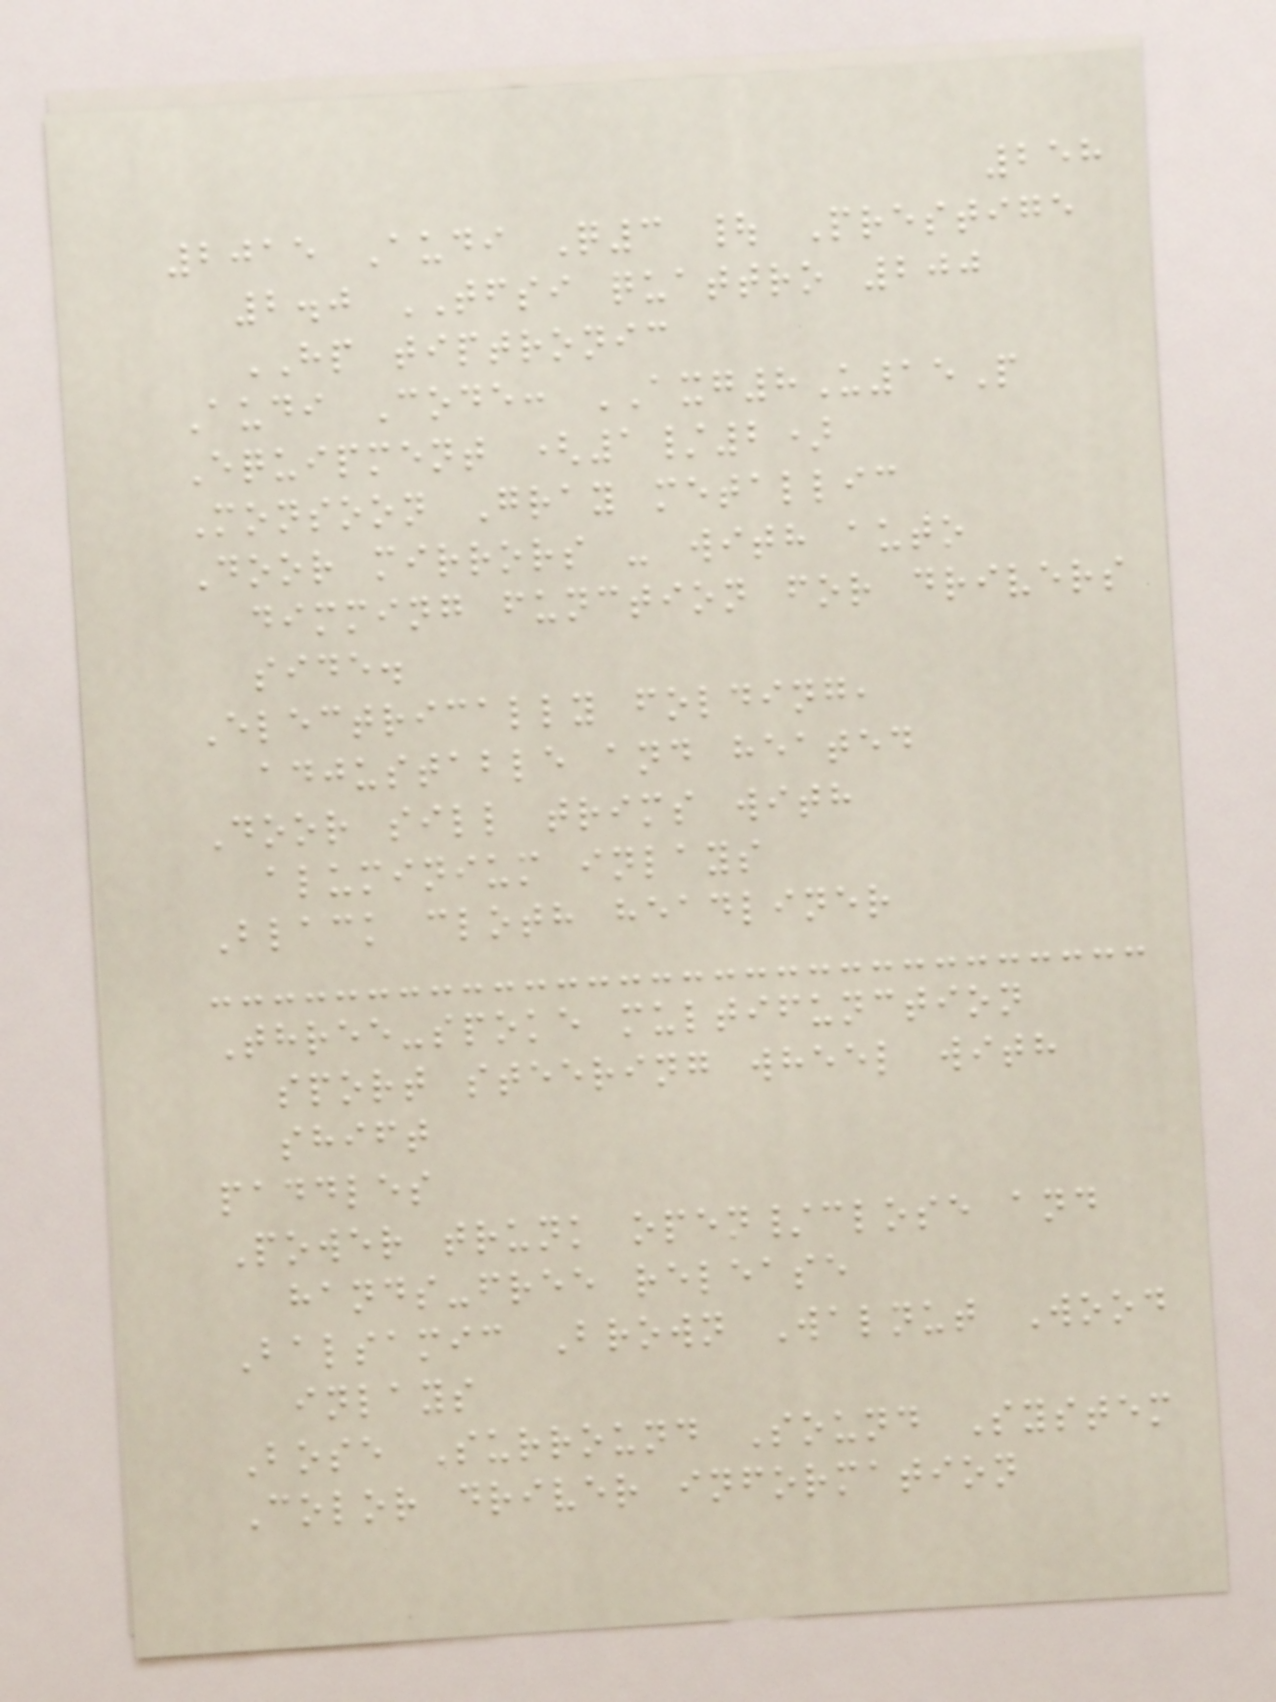258
2015 Audi Q3 | Prestige
2.0 TFSI quattro 200
HP tiptronic
Audi Code: AXG8U15P
Equipment (1/2)
Monsoon Gray metallic
Door mirrors - with auto
dimming function for drivers
side.
Electrically folding,
adjustable and heated
Door sill trims with
aluminium inlays
Black cloth headliner
Three-spoke multifunction
sport steering wheel with
shift
paddles
Power trunk open/close and
hands-free release
Balsamic Brown Walnut Wood
inlays
Bose Surround Sound System
Color driver information
